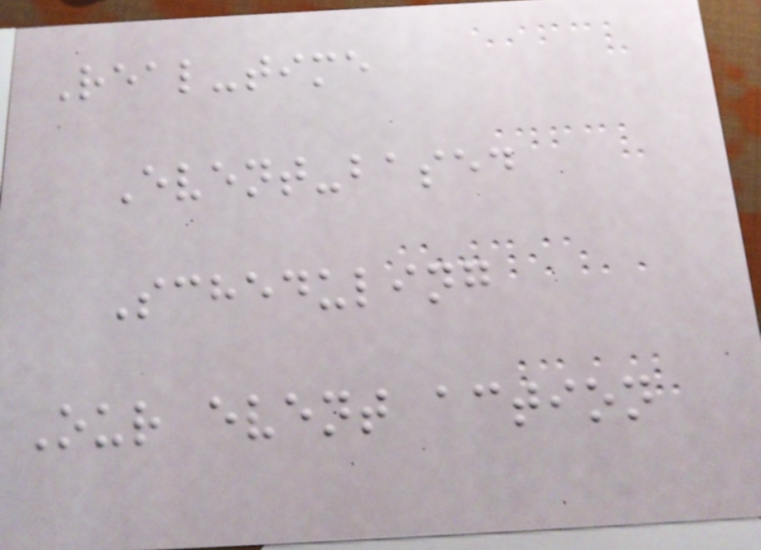Real-time
Event-based
Scheduling
Our event action
